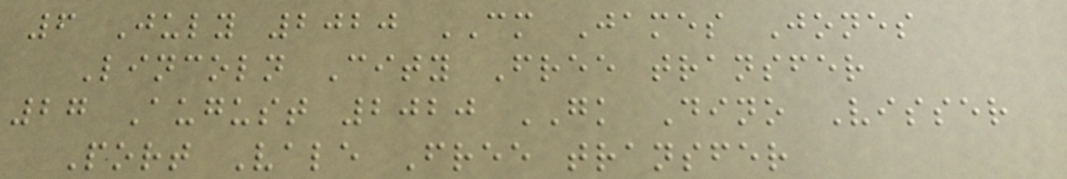6 July 2020 CM James Jones
Lincoln City Free transfer
27 August 2020 GK Dino Visser
Port Vale Free transfer
